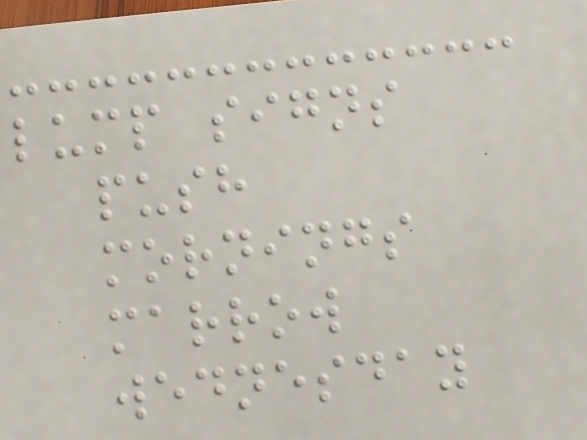lump signs
push
mornings
marrow
wednesday
